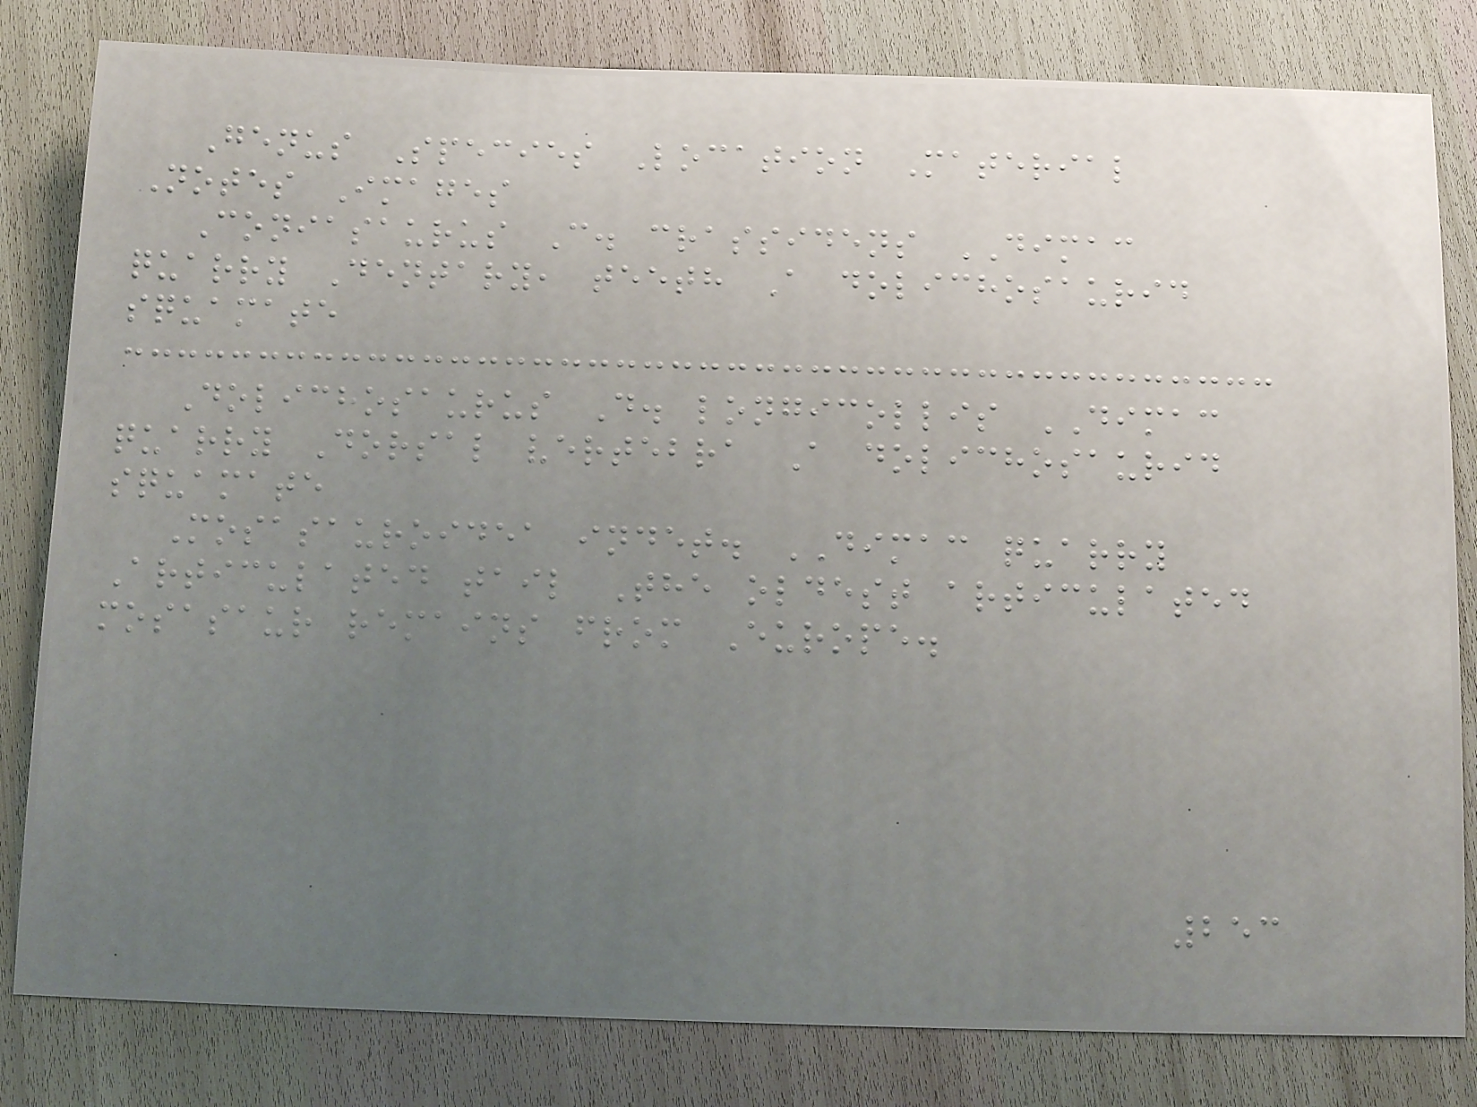Genus Species Location Material
Notes Images
Coniasaurus C. crassidens DIMAC
quarry Dentary, teeth A dolichosaurid
squamate
Dolichosaurus D. longicollis DIMAC
quarry Dorsal vertebra A dolichosaurid
squamate
Mosasauroidea indet. DIMAC quarry
Articulated tail The oldest articulated
mosasaur remains from Europe.
253
